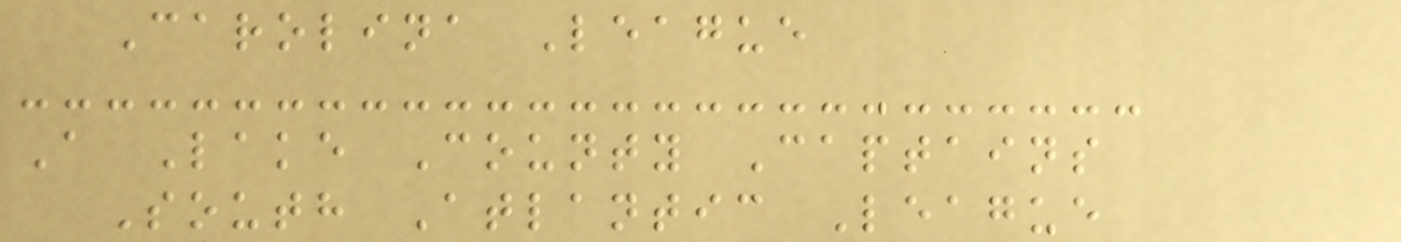Carolina League
A Lake County Captains
South Atlantic League
